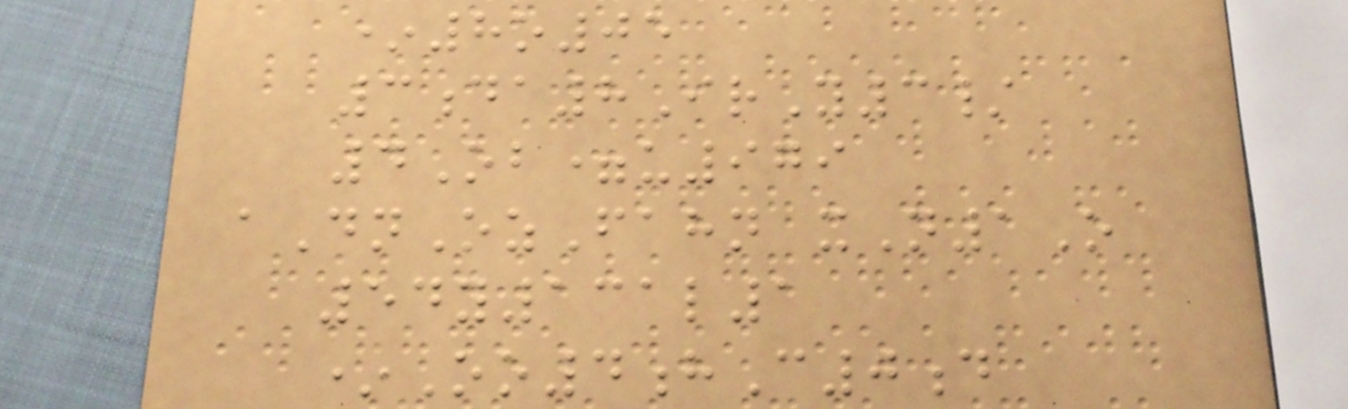*8o05
3da8IrY3/
4Ob=u979
aDnOzFahn xN1O
54y131l1
*Oo4hC0d
